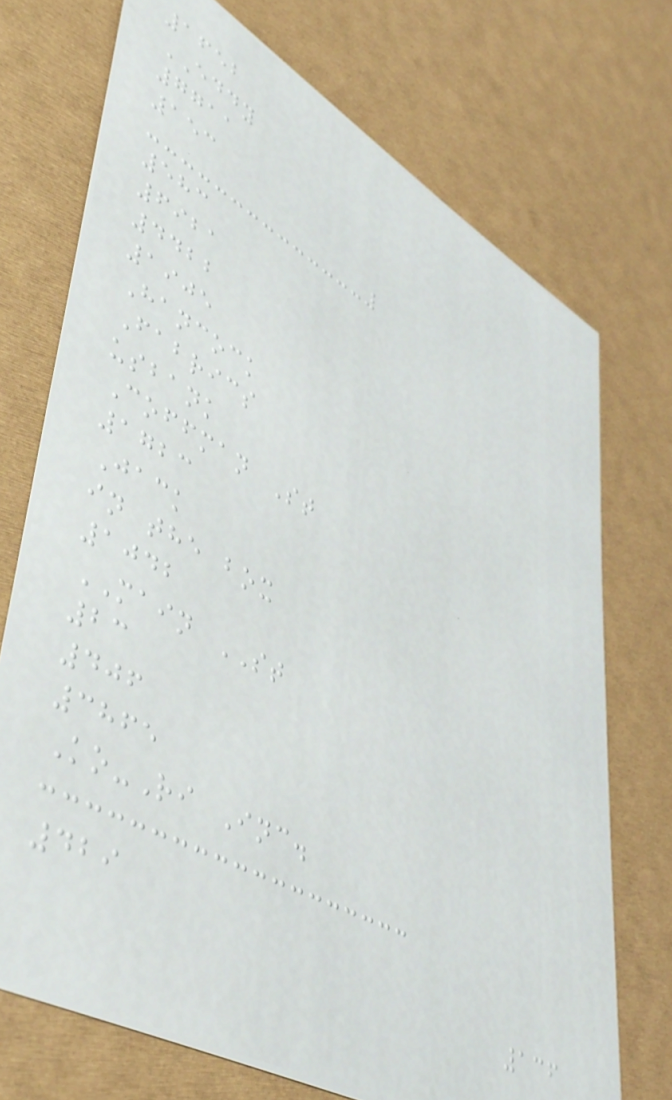1652
EDDY
7711
153
583
6921
4422
1905
Hancock
Fabrics
usbank
Coffman St
1723
Jack
in the box
1042
MAIN ST
23
406
3865
Ko-Ri Inc.
429
136
